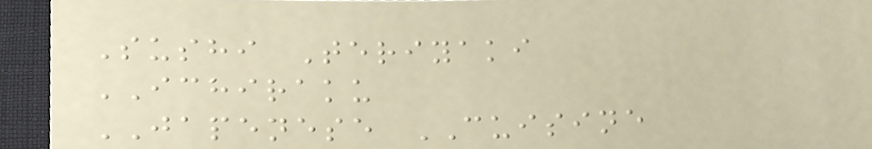Sushi Teriyaki
ICHIRAKU
JAPENESE CUISINE
